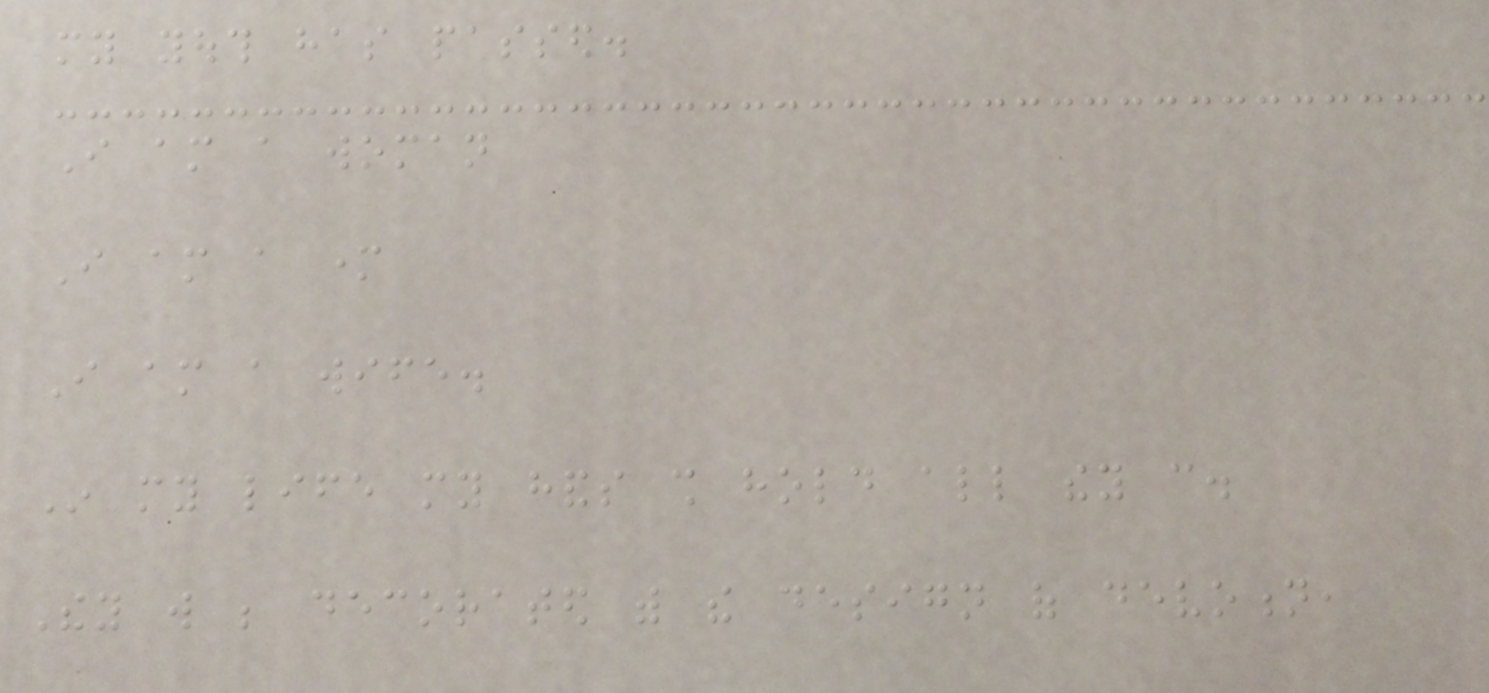my youth has passed.
I am a woman
I am a mother
I am a wife.
In my life my hands shall hold all they can.
They will be decorated with the design of devotion,
